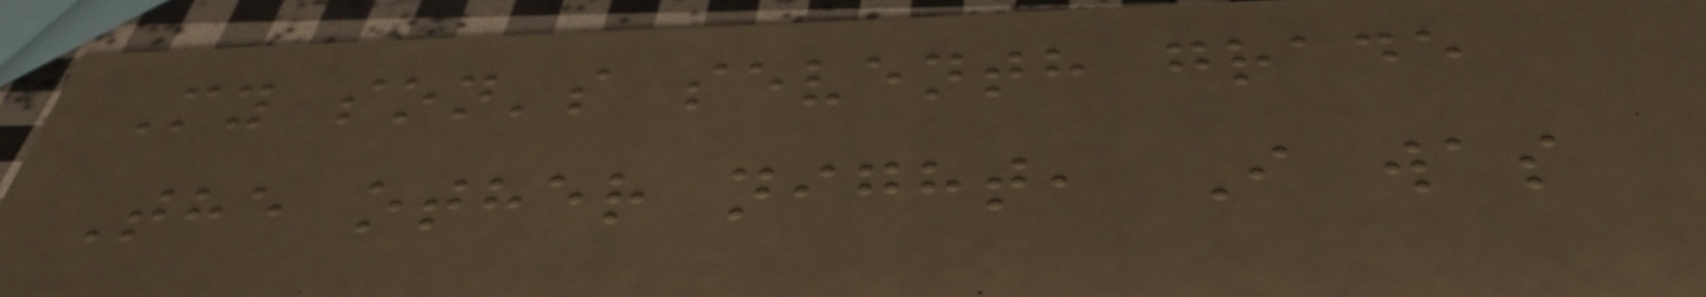My son's seventh grade
The other night, I was
